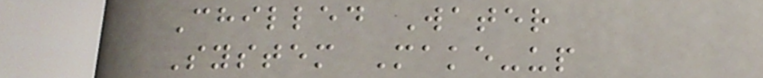Chilled Water
System Make-up
